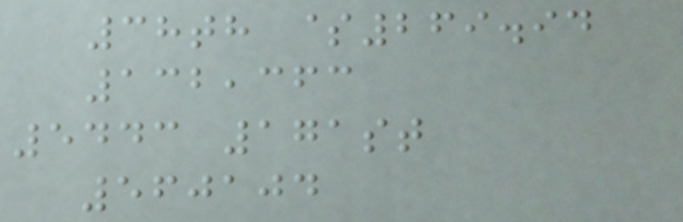38th $269.94
132,363
5443 171st
560104
